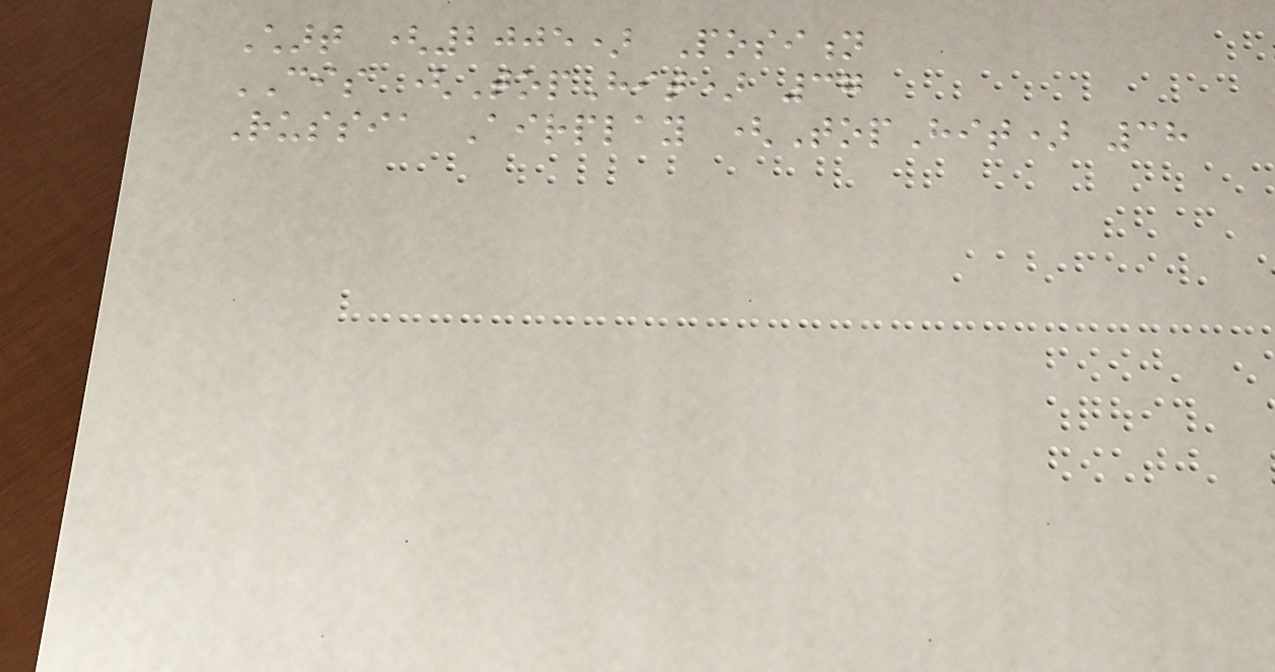Chart (2005) Position
CIS (TopHit) 37
Russia Airplay (TopHit) 38
